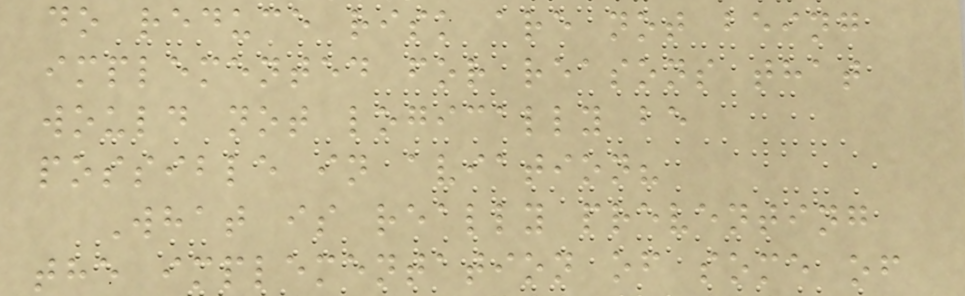do reduce risk are not being
implemented for reasons that
would not logically be
possible in aviation?
What is really preventing
the implementation of some of
